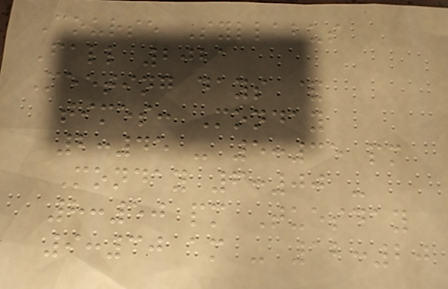Course Syllabus
Fall 2021
Meeting days &
times: Monday
2:45 - 5:35 pm
Monday 6:00 -
8:50 pm Tuesday
9:30 am - 12:20
